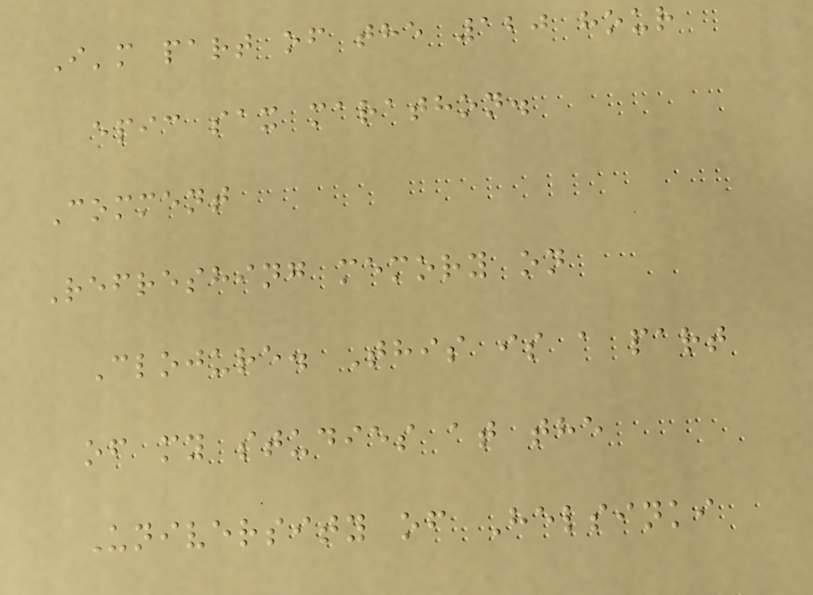I'm part of the 120 hour
epic sax marathon.
Comment
Refreshing memory on
Clojure. This is a part
of my studies at the
University of Helsinki
